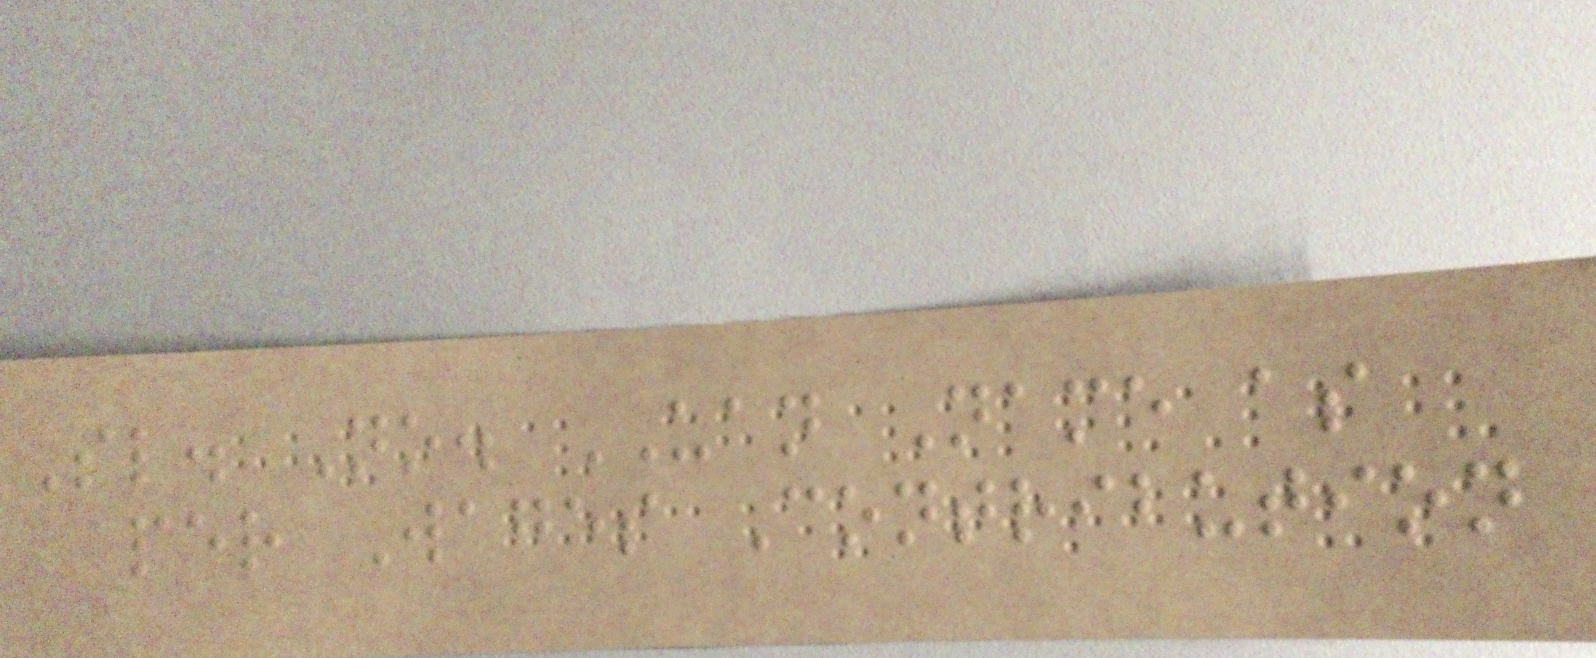Sl. No. UAN Name as
per Wages Contribution
